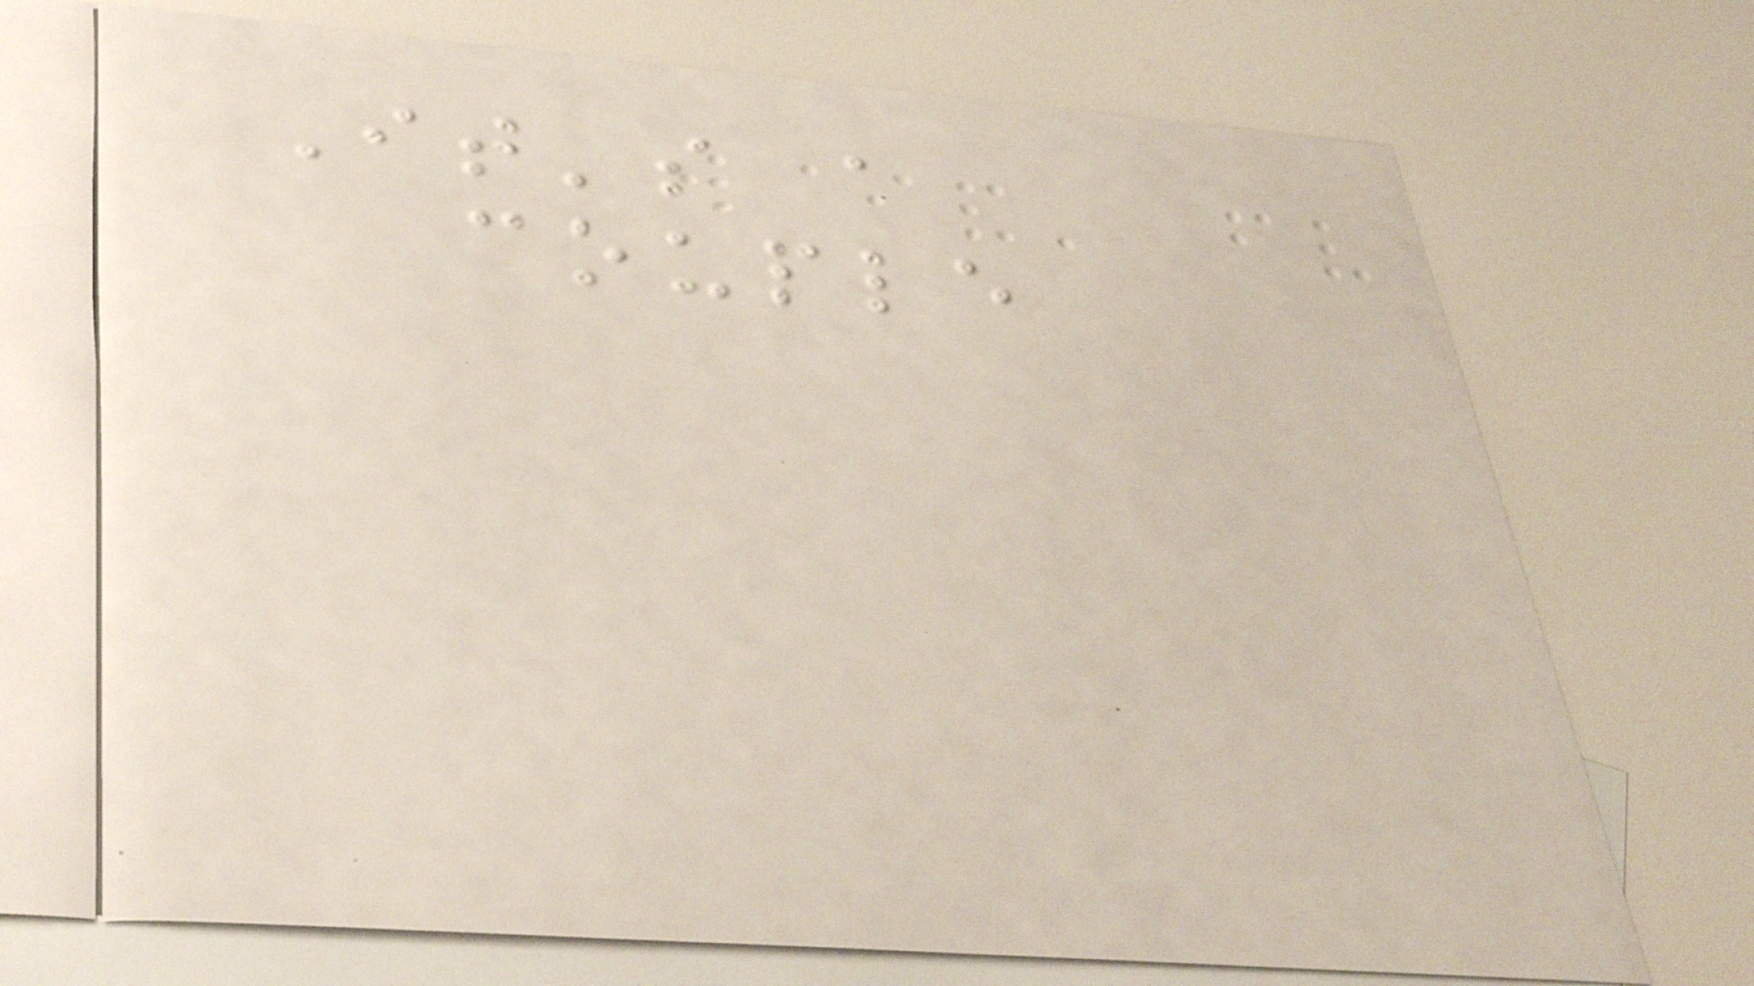It's a
couple
